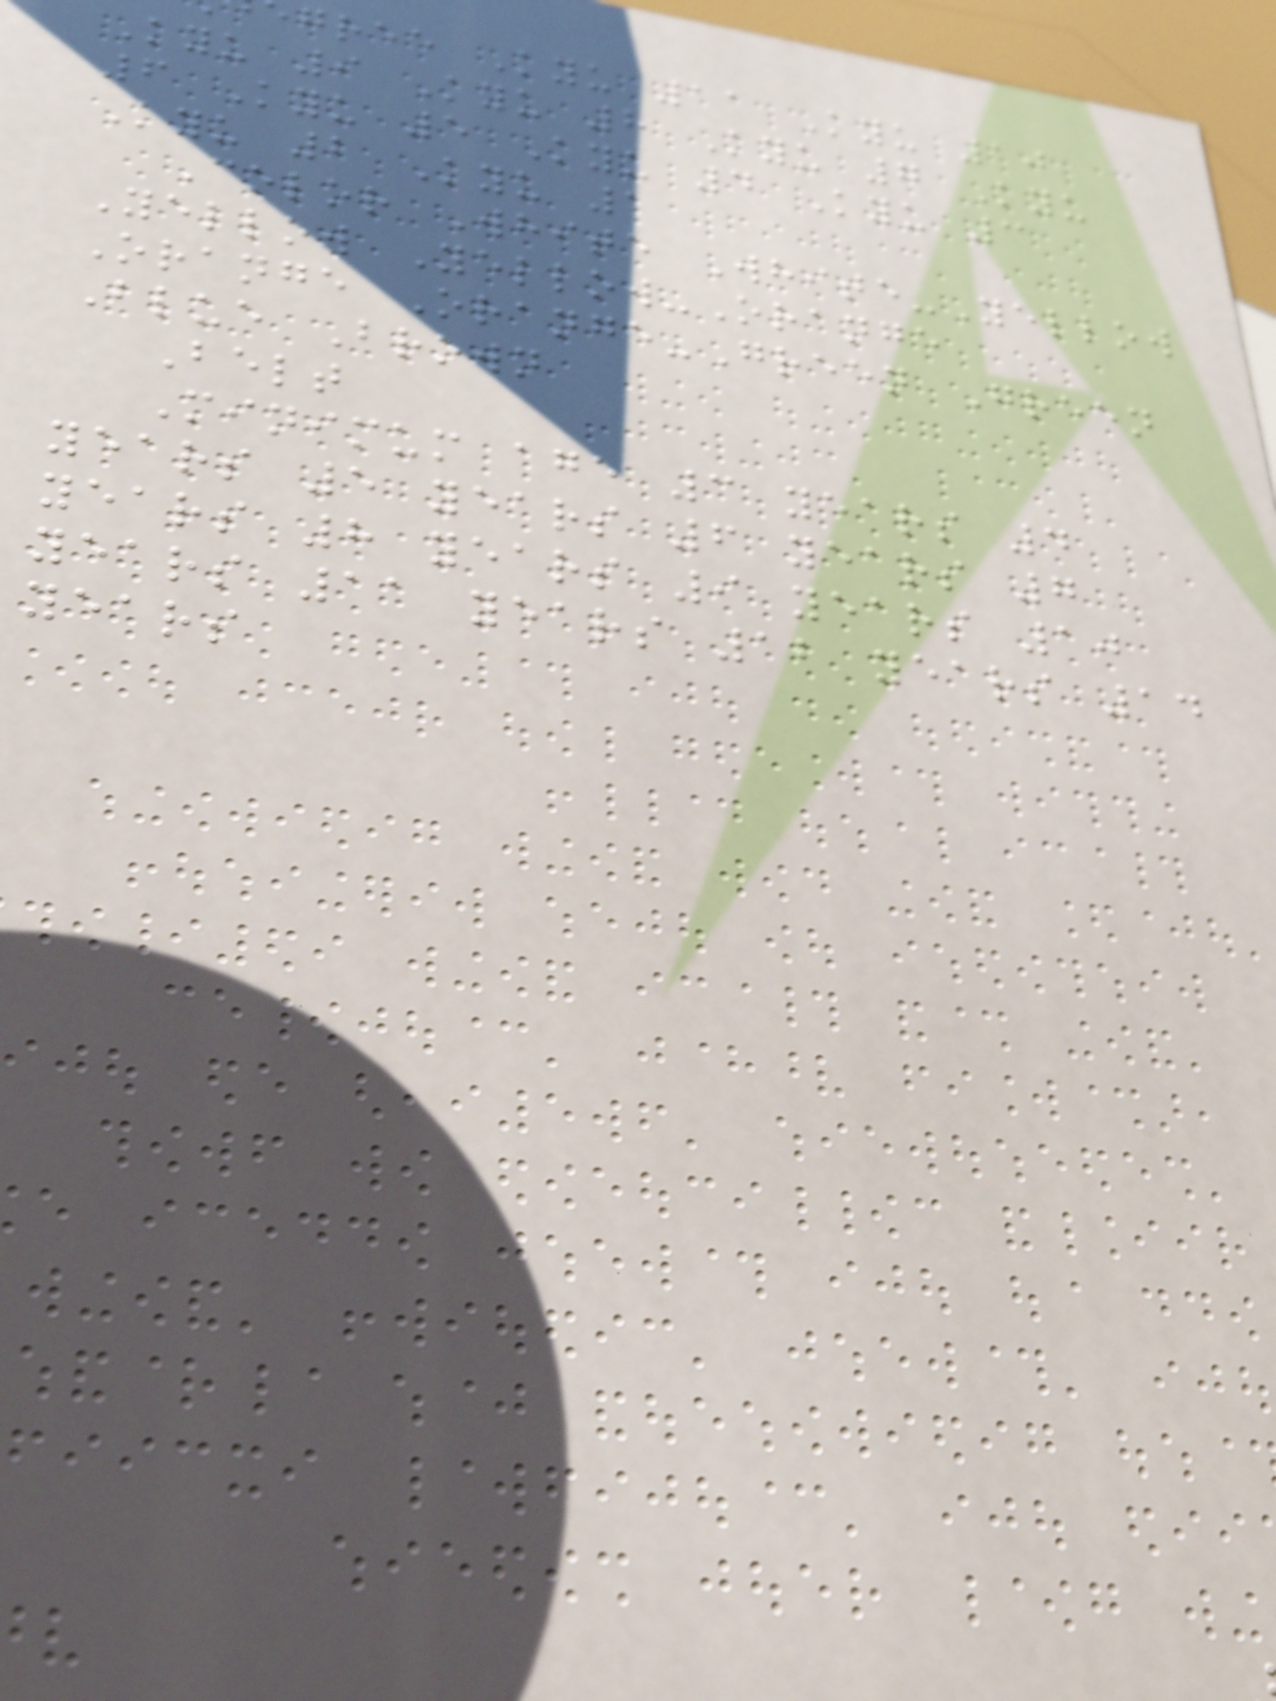gree Kyu 11 Kyu 10
Kyu 9 Kyu 8 Kyu 7 Kyu
6 Kyu 5 Kyu 4 Kyu 3
Kyu 2 Kyu 1
Color White White-Yellow
Yellow Yellow-Orange
Orange Orange-Green Green
Blue Brown
Belt
Minimum age 3 years 4
years 5 years 6 years 7
years 8 years 9 years 10
years 11 years 12 years 14
years
